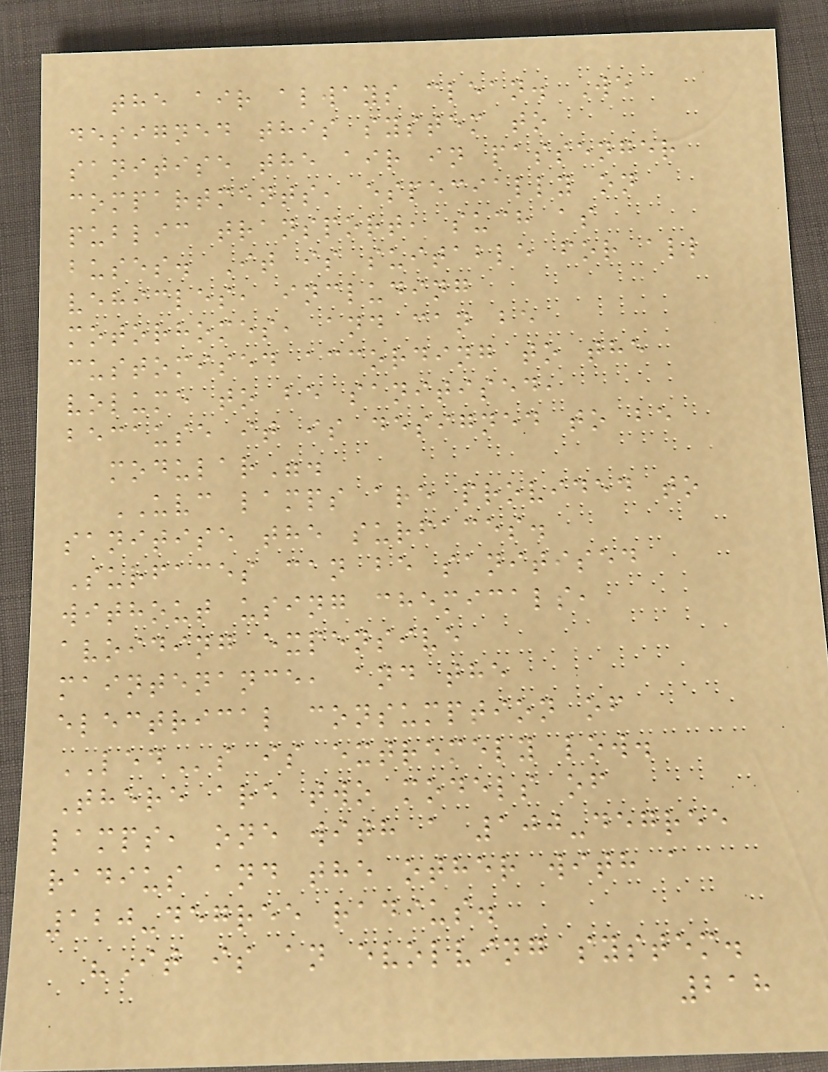the air always clean. We
designed this system to
sanitise the air in passenger
compartments, especially on
public transport, such as
buses. It is suitable for all
vehicles, including
motorhomes, and can be
customised according to the
volume to be sanitised,
because it is designed to be
modular".
UVC lamps are provided to
sanitise the surfaces.
Surfaces can be sanitised
without using chemicals,
avoiding expensive
maintenance, and the
electrical consumption of
LEDs is extremely low.
There are two models of
lamps, one with a 100-degree
radius and the other with a
120-degree radius.
"It is an evolving system.
218
